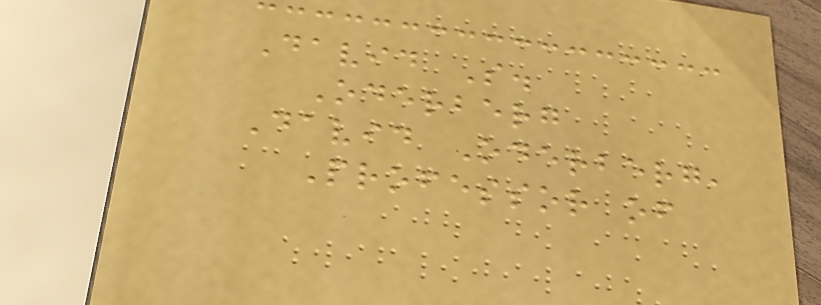David S.
Oderberg
David Oderberg,
Professor of
